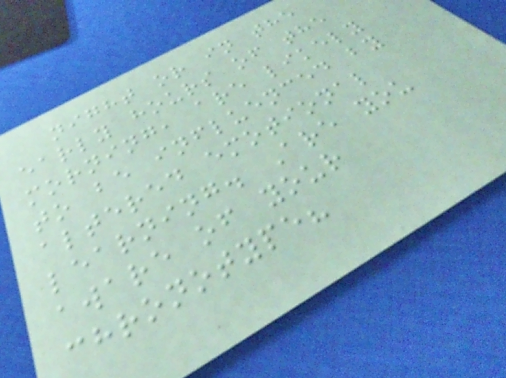night or in the
early hours of the
morning, are likely
to be influenced by
altered emotional
learning. Are you
aware of your
chronotype?
